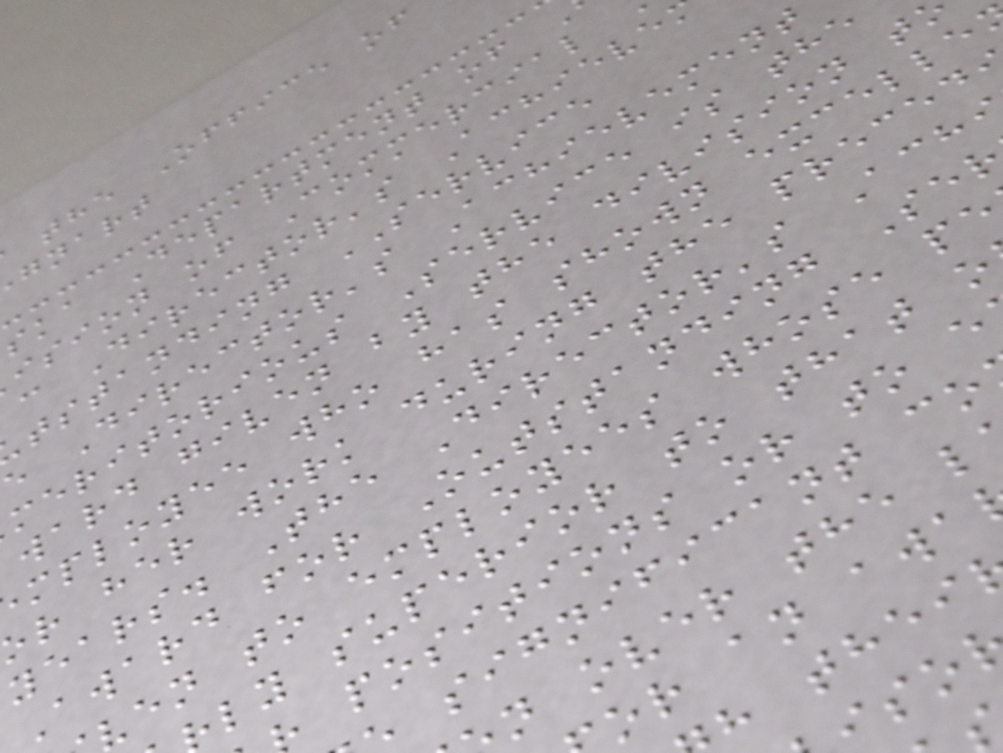the Office of
gnart
ska Department of
ision of Commercial
c Director's Achieve
tstanding SERVICE
e Director's Achievement
meritorious Service is the
ward given by the division t
mployee who has shown excelle
or her work during the preced
years. The Director's Ach
Award for Outstanding Se
en to employees whose pe
ly superior to that o
positions or to e
significant co
n over the l
